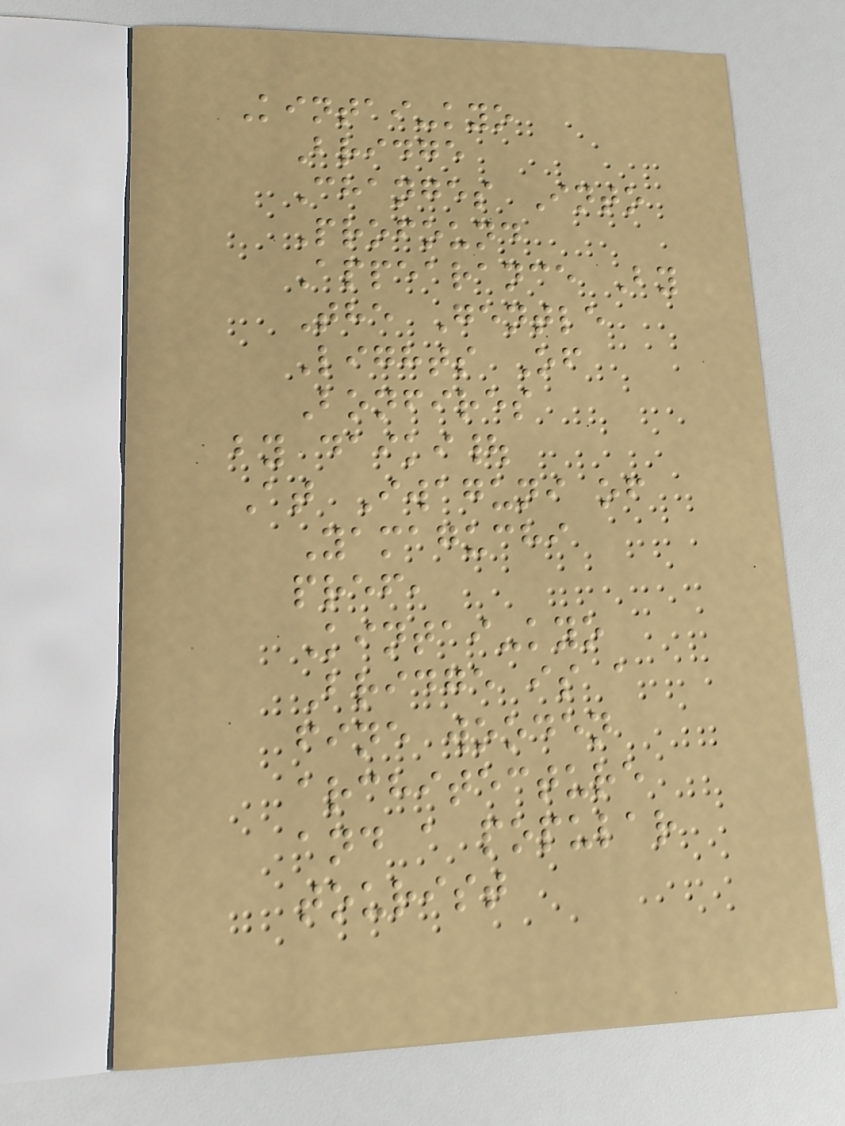Kintai-kyo
Bridge
Changes Into
Profound
Appearance By
The Gentle
Lights Of
Bonfires
by daiki|
At Iwaguni of
Yamaguchi
pref,
Kintai-kyo
Bridge is a
fine wooden
architecture
and a popular
tourist
